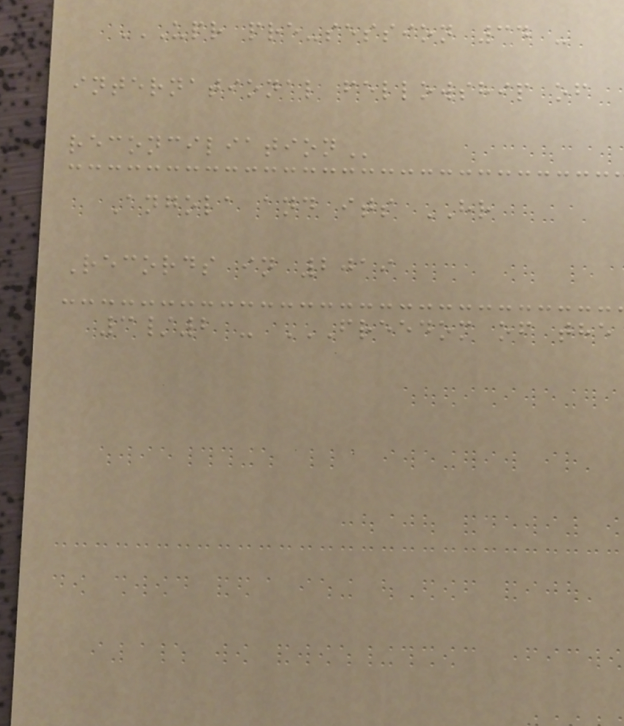UPR PRE-SESSION 34 -
INTERNATIONAL FELLOWSHIP OF
RECONCILIATION
Angola and its HR
Records in 2019
3/2 - FREEDOM OF THE
